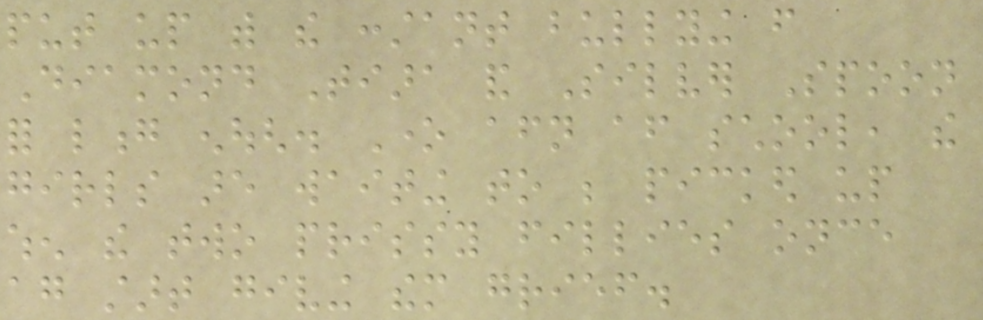put up with the constant bullying from
Diamond Tiara and Silver Spoon
for long enough. One afternoon after school, the
girls are waiting to be picked up
when the two prissy fillies once
again start giving them grief.
